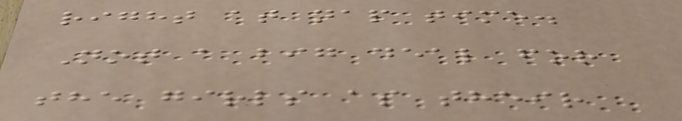right at nap time.
Not a big deal for
the girls as their
